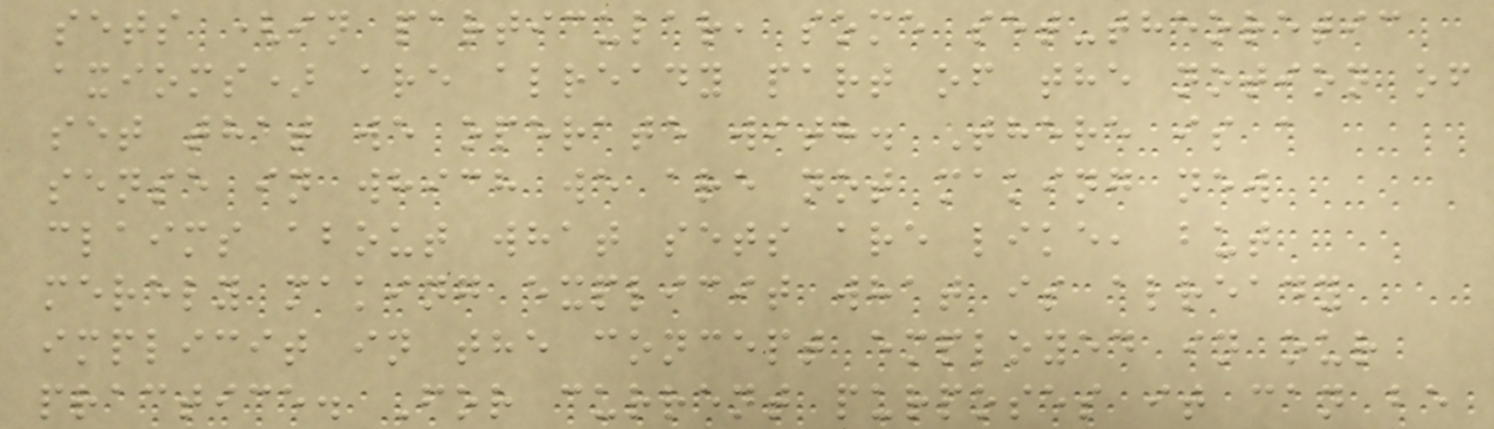sets (in particular, some set-theoretic
axioms) are already part of the notion of
set that we operate with. There is a
sense in which we are not making new
claims about what sets are like, but
merely making explicit what is already
implicit in the concept employed in our
practice. For current purposes it can be
